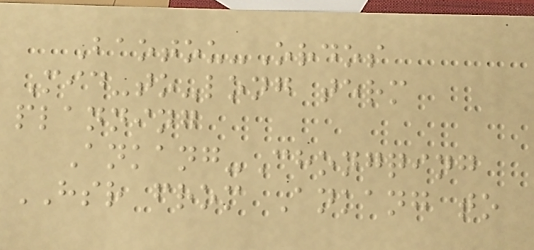Baotou-Ordos
Mid-to-long term
planning
Ankang-Chongqing
HSR from Ankang to
